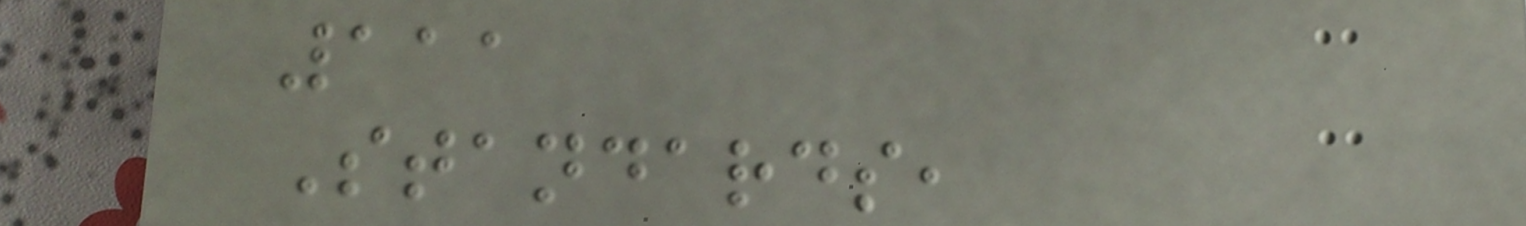111
Standards,
